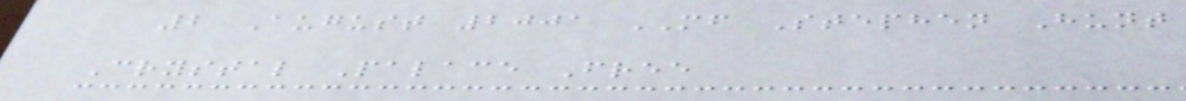2 August 2001 MF Stephen Hunt
Crystal Palace Free
